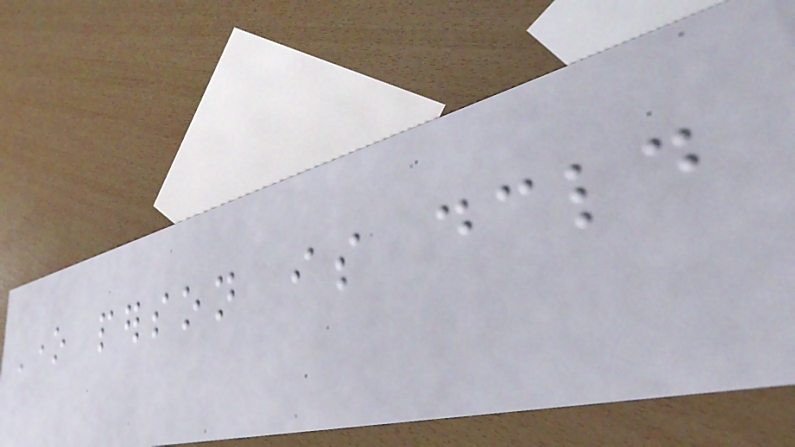One person is declared
